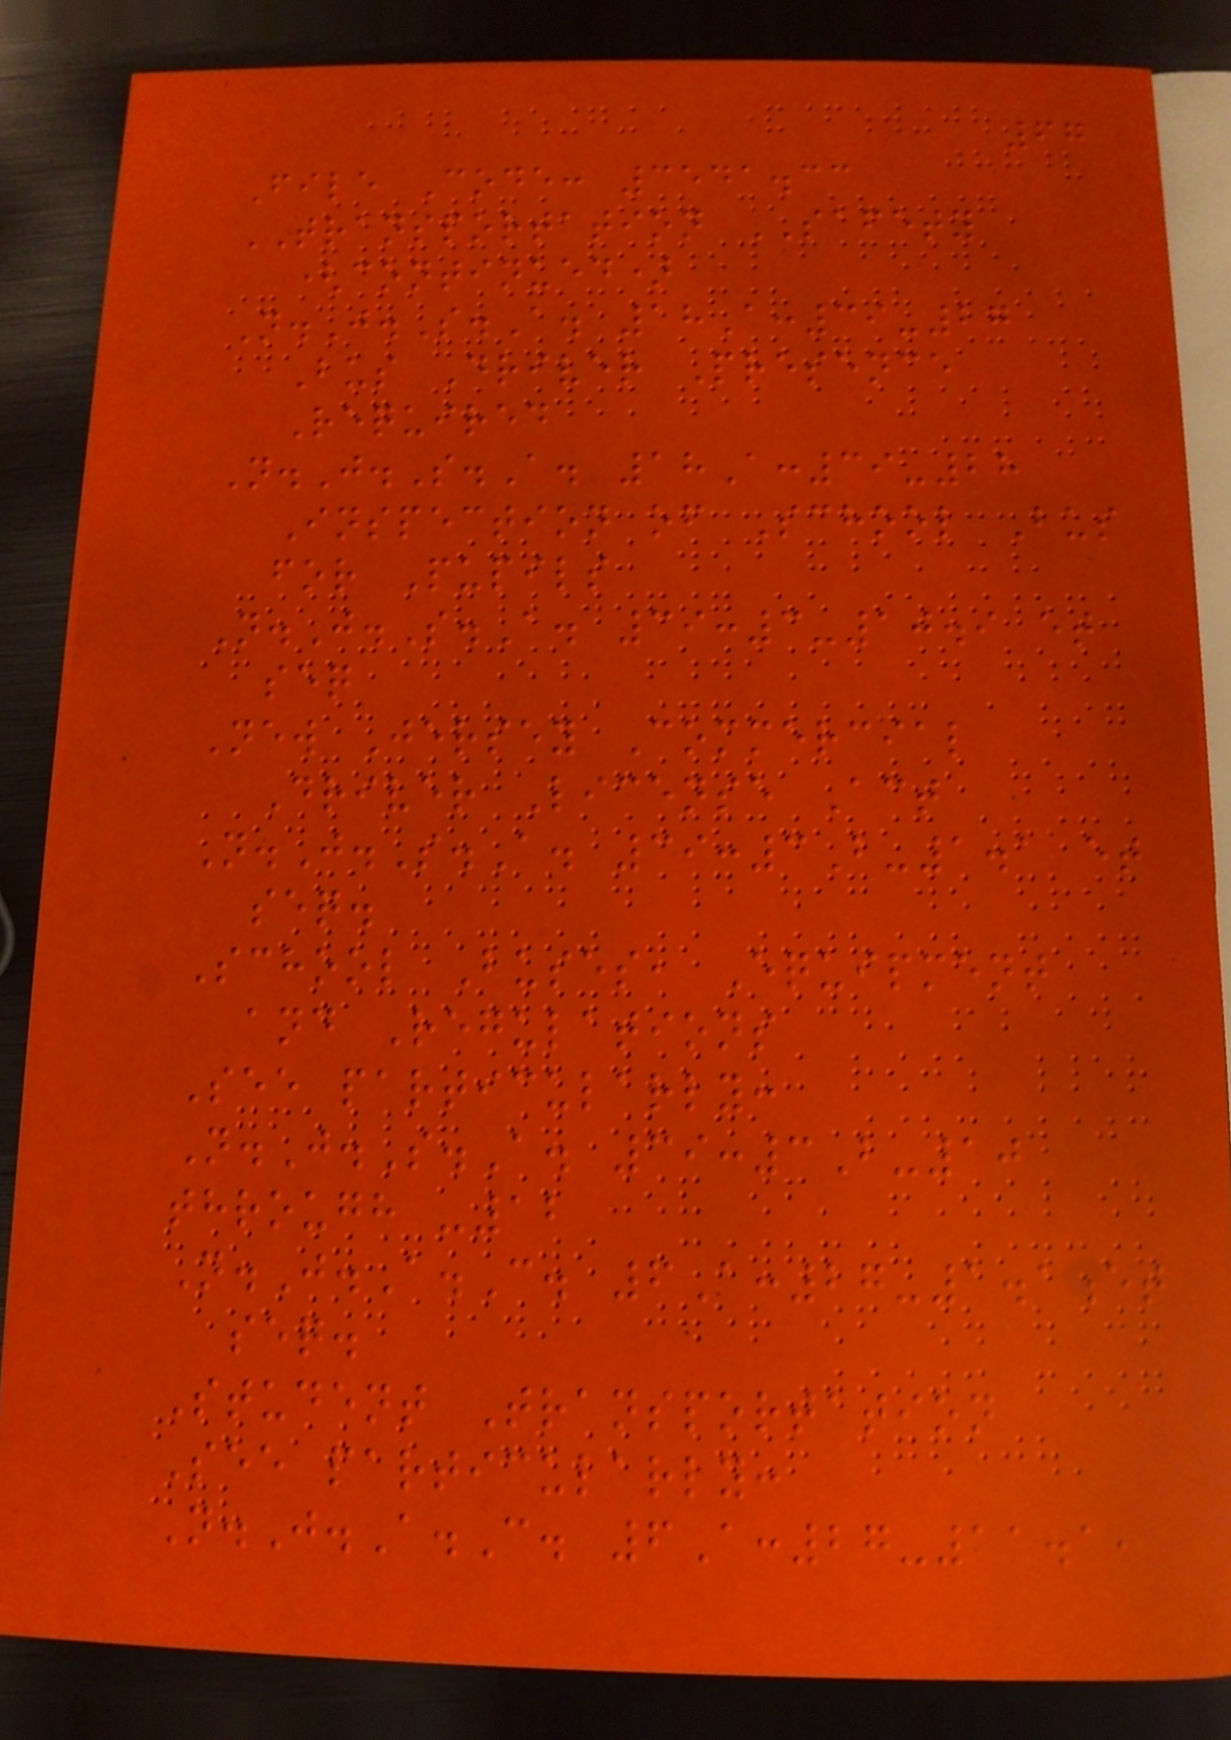67
File Code: 3541.33
TRANSPORTATION SAFETY
(continued)
N.J.S.A. 18A:39-27
Bus Driver Presence
Required
N.J.S.A. 18A:39-28
Inspection of School Bus
for Pupils
N.J.S.A. 39:3-10.9 et
seq
New Jersey Commercial
Driver License Act
N.J.S.A. 39:3B-1.1 et
seq.
School Buses, Equipment
and Regulations
See particularly:
N.J.S.A. 39:3B-10
through -12
N.J.A.C. 6A:27-1.1et
seq.
Student Transportation
See particularly:
N.J.A.C. 6A:27-11.1,
